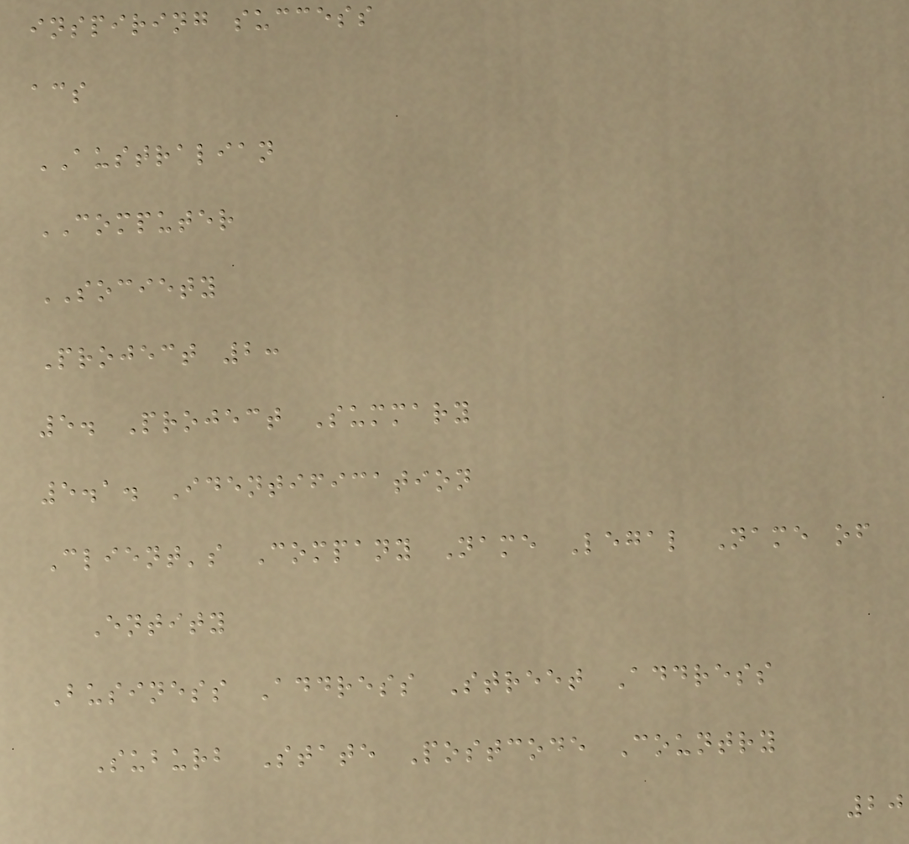inspiring success
acs
AUSTRALIAN
COMPUTER
SOCIETY
Project 2:
5. Project Summary
5.1. Identification
Client's Company Name Legal Name of
Entity
Business Address Street Address
Suburb State Postcode Country
20
